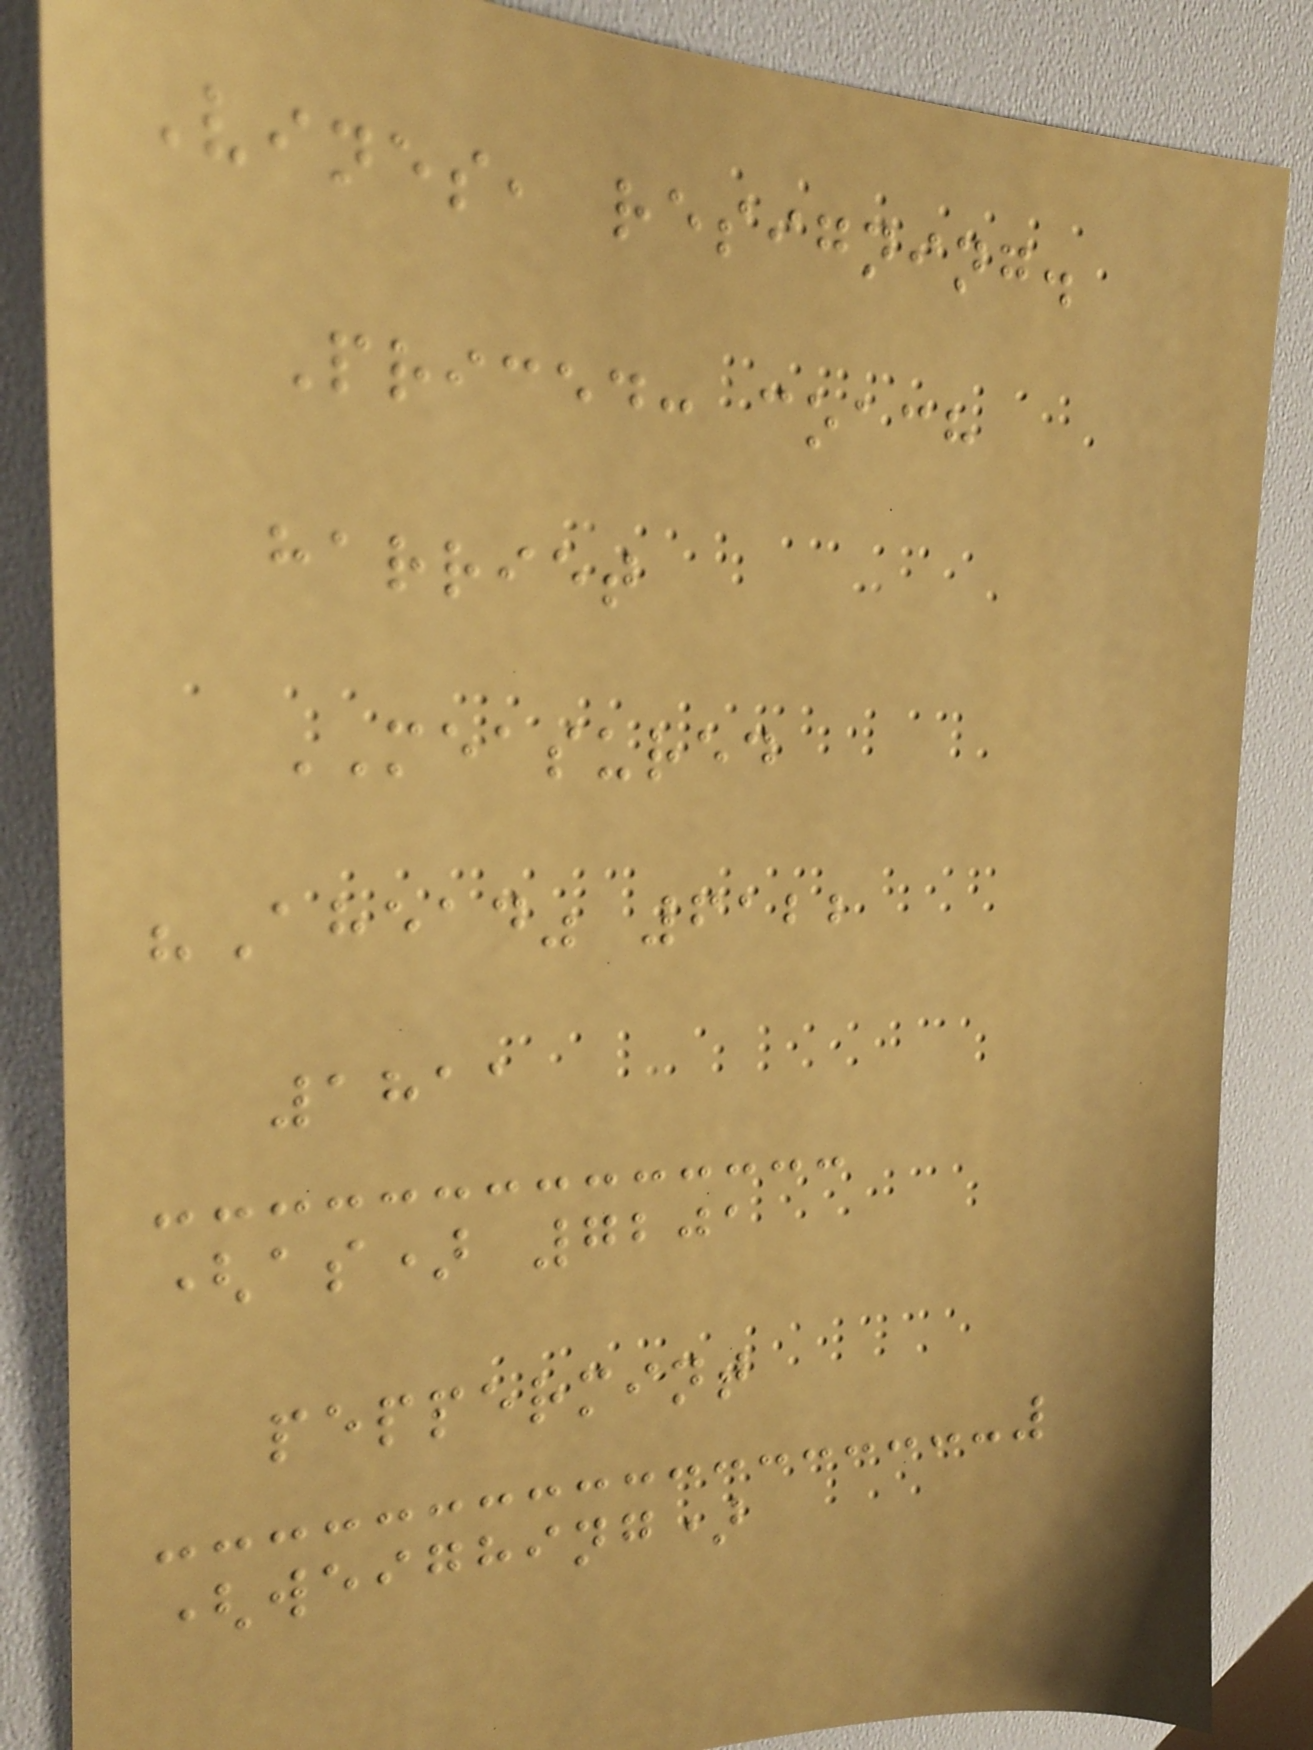Vines, resigning.
Priced: coach
harriet
MEASURED
"Ahead" 6122
1811
(as) 7201
peppermint
(weighing)
